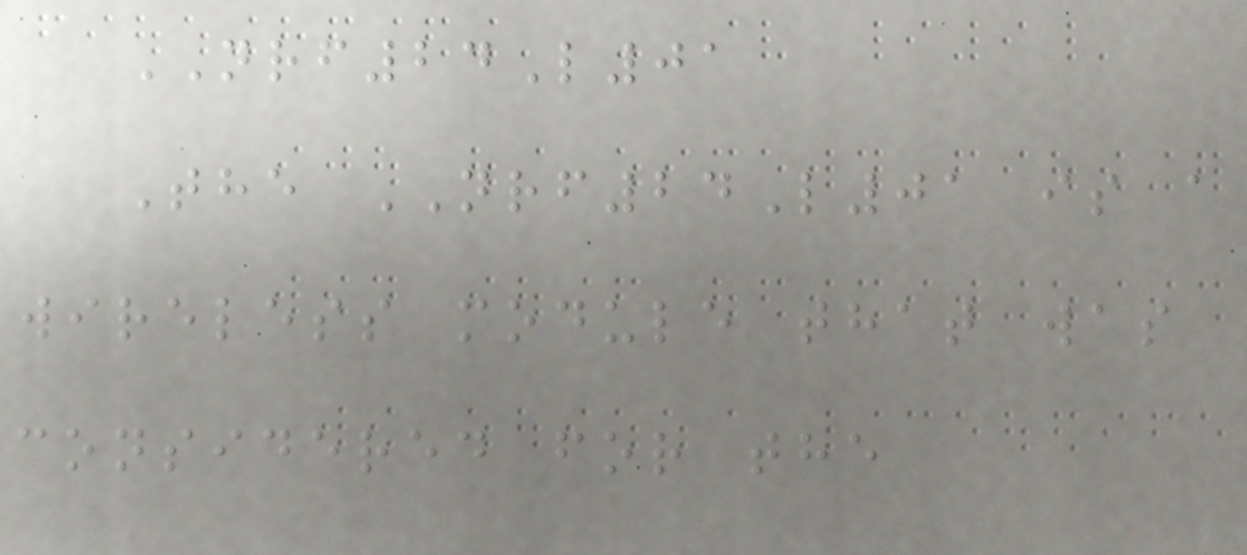NRF24L01
The NRF24L01 is a
wireless module that was
considered for the
